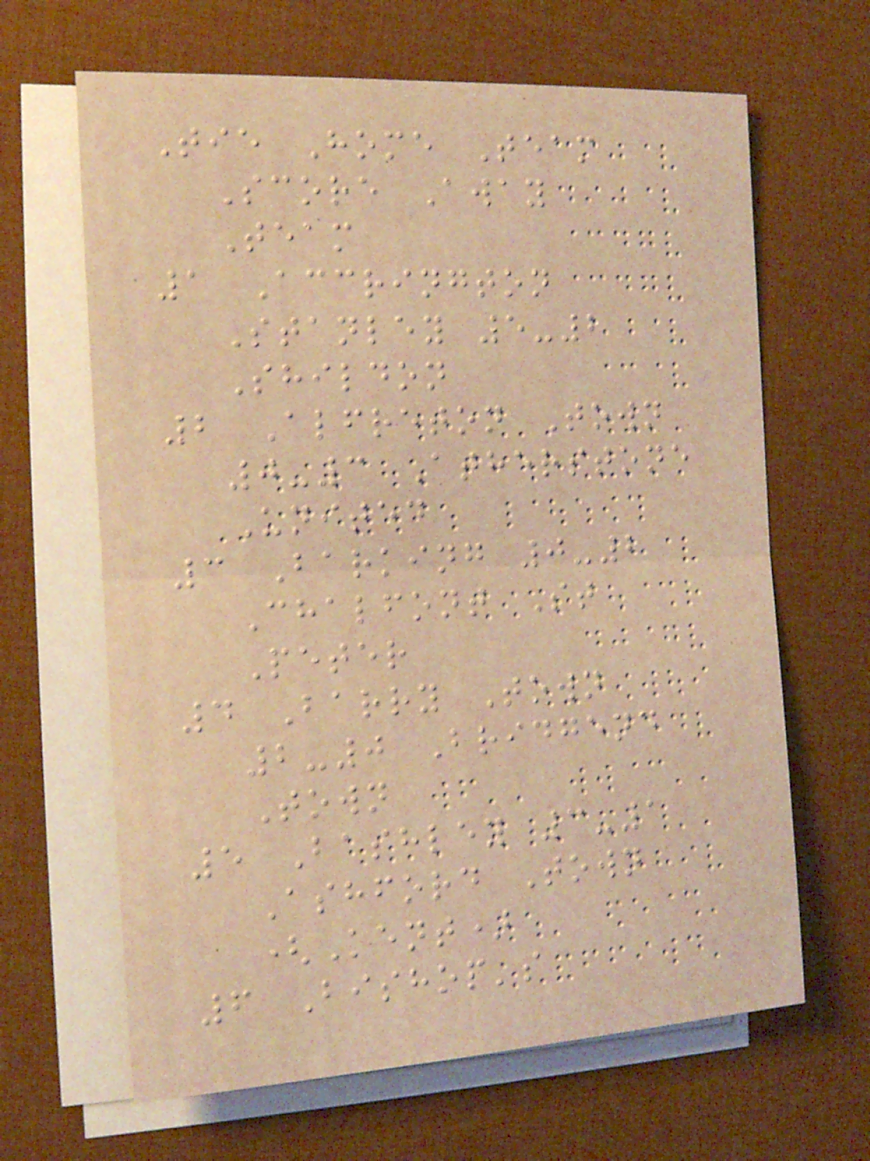Tie Home Team
Score Away
Team
1 Accrington
Stanley 5-2
Shildon
2 Alfreton Town
0-3 Atherstone
United
3 Barking 0-2
Chalfont St
Peter
4 Barry Town
2-0 Bridgend
Town
5 Bashley 3-1
Ashford Town
(Kent)
6 Bishop's
